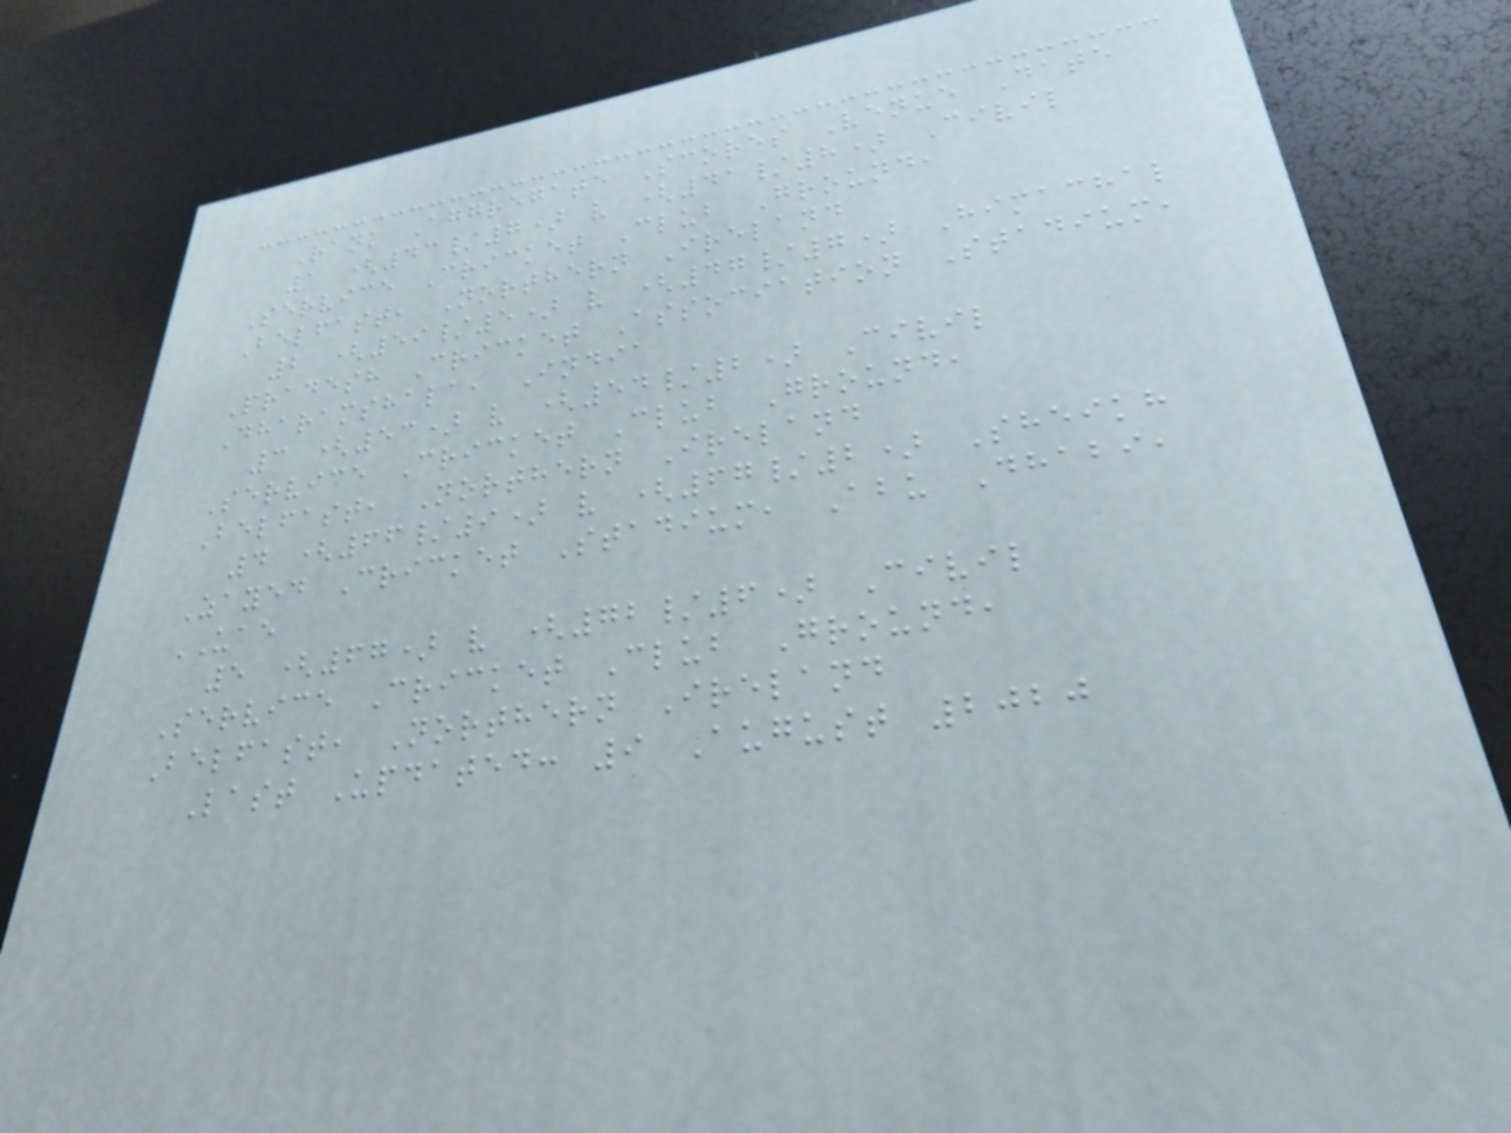Rank Aggregate Scores Venue Date
1 (43/7) v (41/8) Civil
Service Cricket Club Ground,
Belfast, Northern Ireland
2 (59/5) v (47/7) Himachal
Pradesh Cricket Association Stadium,
Dharamshala, India
3 (53) v (54/2) Civil
Service Cricket Club Ground,
Belfast, Northern Ireland
4 (66/9) v (67/2) Sheikh
Zayed Cricket Stadium, Abu Dhabi,
UAE
5 (67) v (72/6) Civil
Service Cricket Club Ground,
Belfast, Northern Ireland
Last Updated: 9 August 2020
